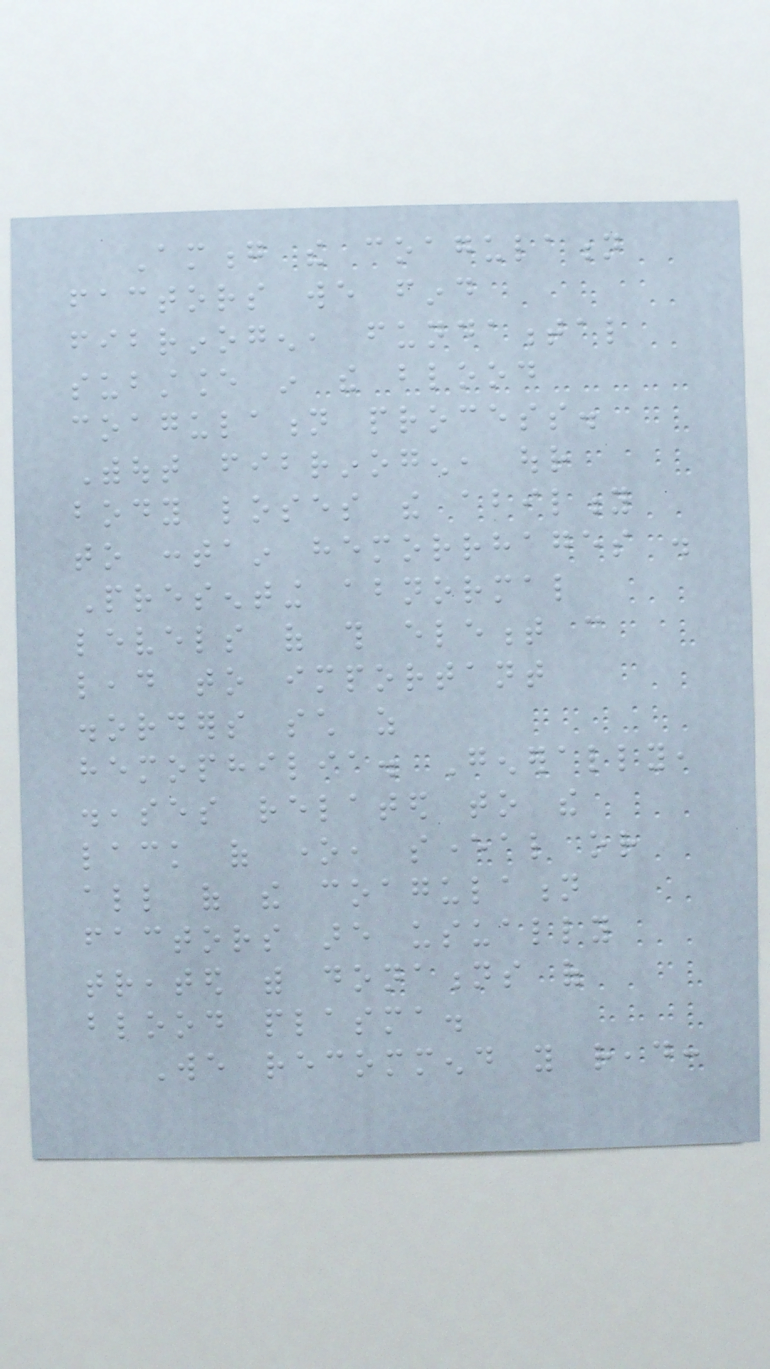Among the coagulation
factors we find
fibrinogen, fundamental
substance in the blood
coagulation process.
Without fibrinogen, our
body loses the ability
to contain hemorrhages .
Presenting abnormal
levels of this element can
lead to important
disorders such as
hemophilia. Generally,
diseases related to the
lack of one, several or
all of the coagulation
factors are usually
treated with donations of
blood plasma.
We recommend you read:
